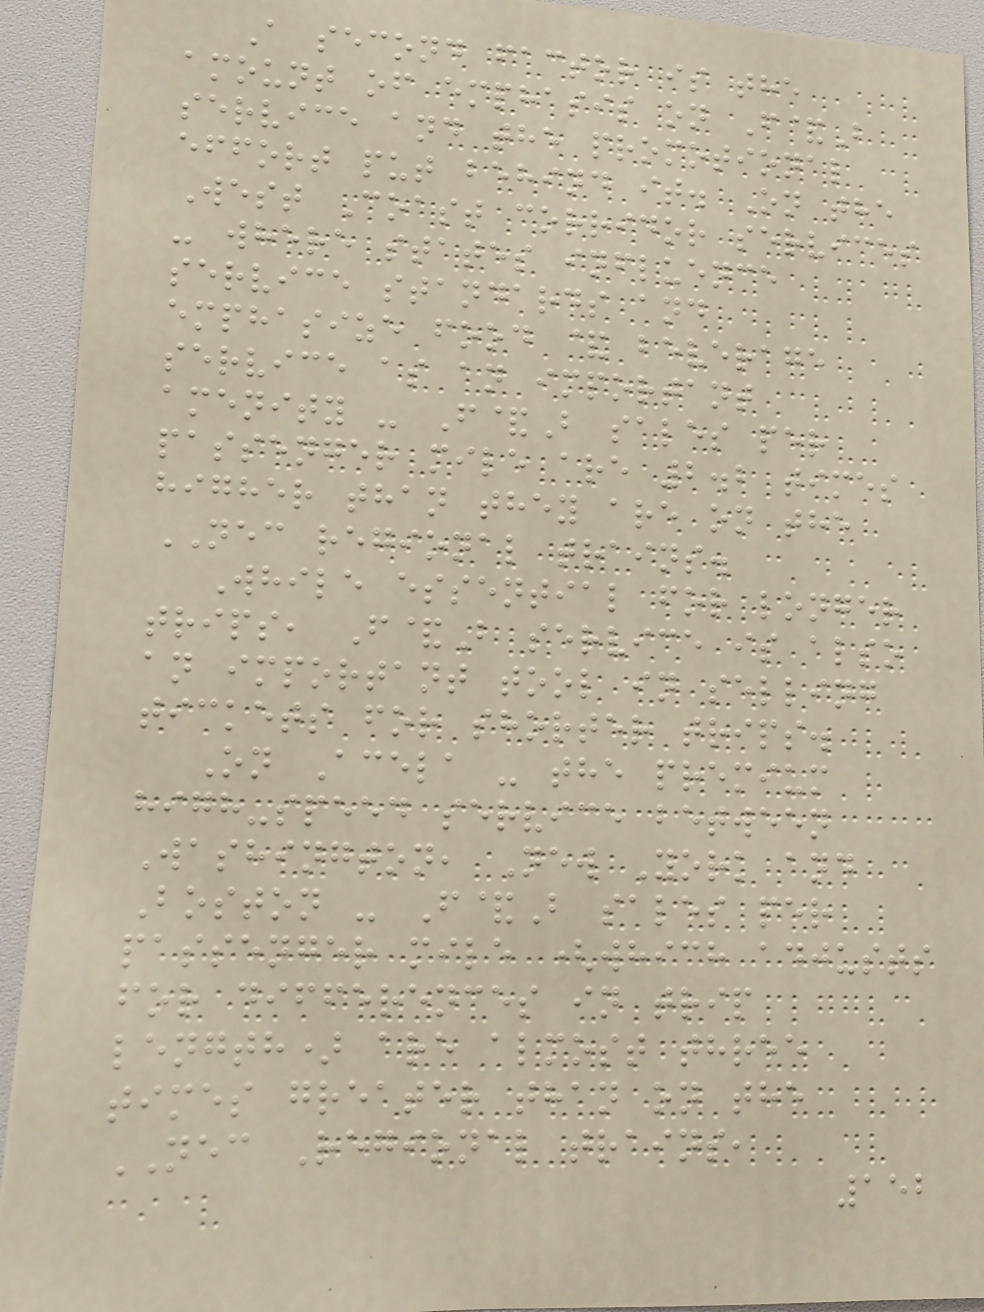A second factor is the
amount of emphasis on F&B
service and the promotional
effort put behind it. On the
West Coast corridor services
- where states influence
service standards and
emphasize food & beverage
service as an important
amenity - F&B sales per
passenger mile are 2.2 times
higher than they are on the
NEC regional trains.
While essential for longer
trips, F&B service is also
an important tool in selling
tickets for shorter trips.
On Acela - the premium
high-speed service between
Washington, New York and
Boston - F&B sales per
passenger mile (which adjusts
for differences in trip
length) are almost three
times greater than on the
NEC Regional trains,
152
